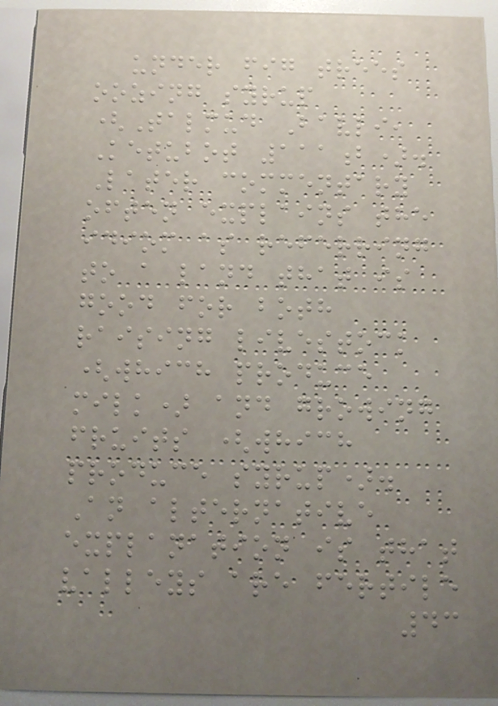under fig trees
oozing syrup
(Talmud Bavli,
Ketubot 111b).
Later commentary
often explains the
idiom as referring
to a land that is
good for both
raising livestock
(which produce
milk) and growing
fruits (which
produce syrup).
An alternative
explanation is that
valleys are fertile
43
